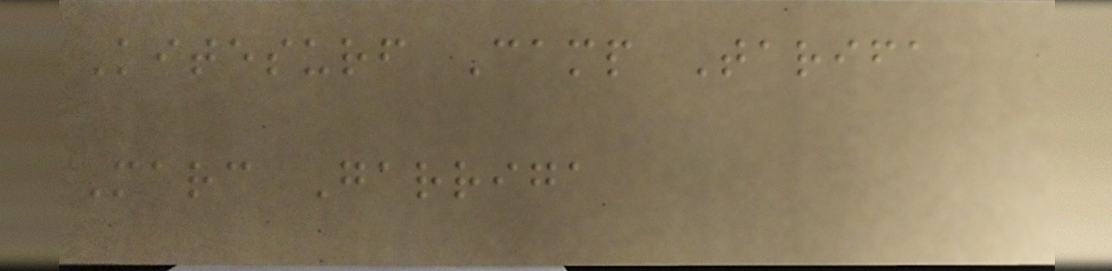Kitesurf Camp Tarifa
Marc Garriga
